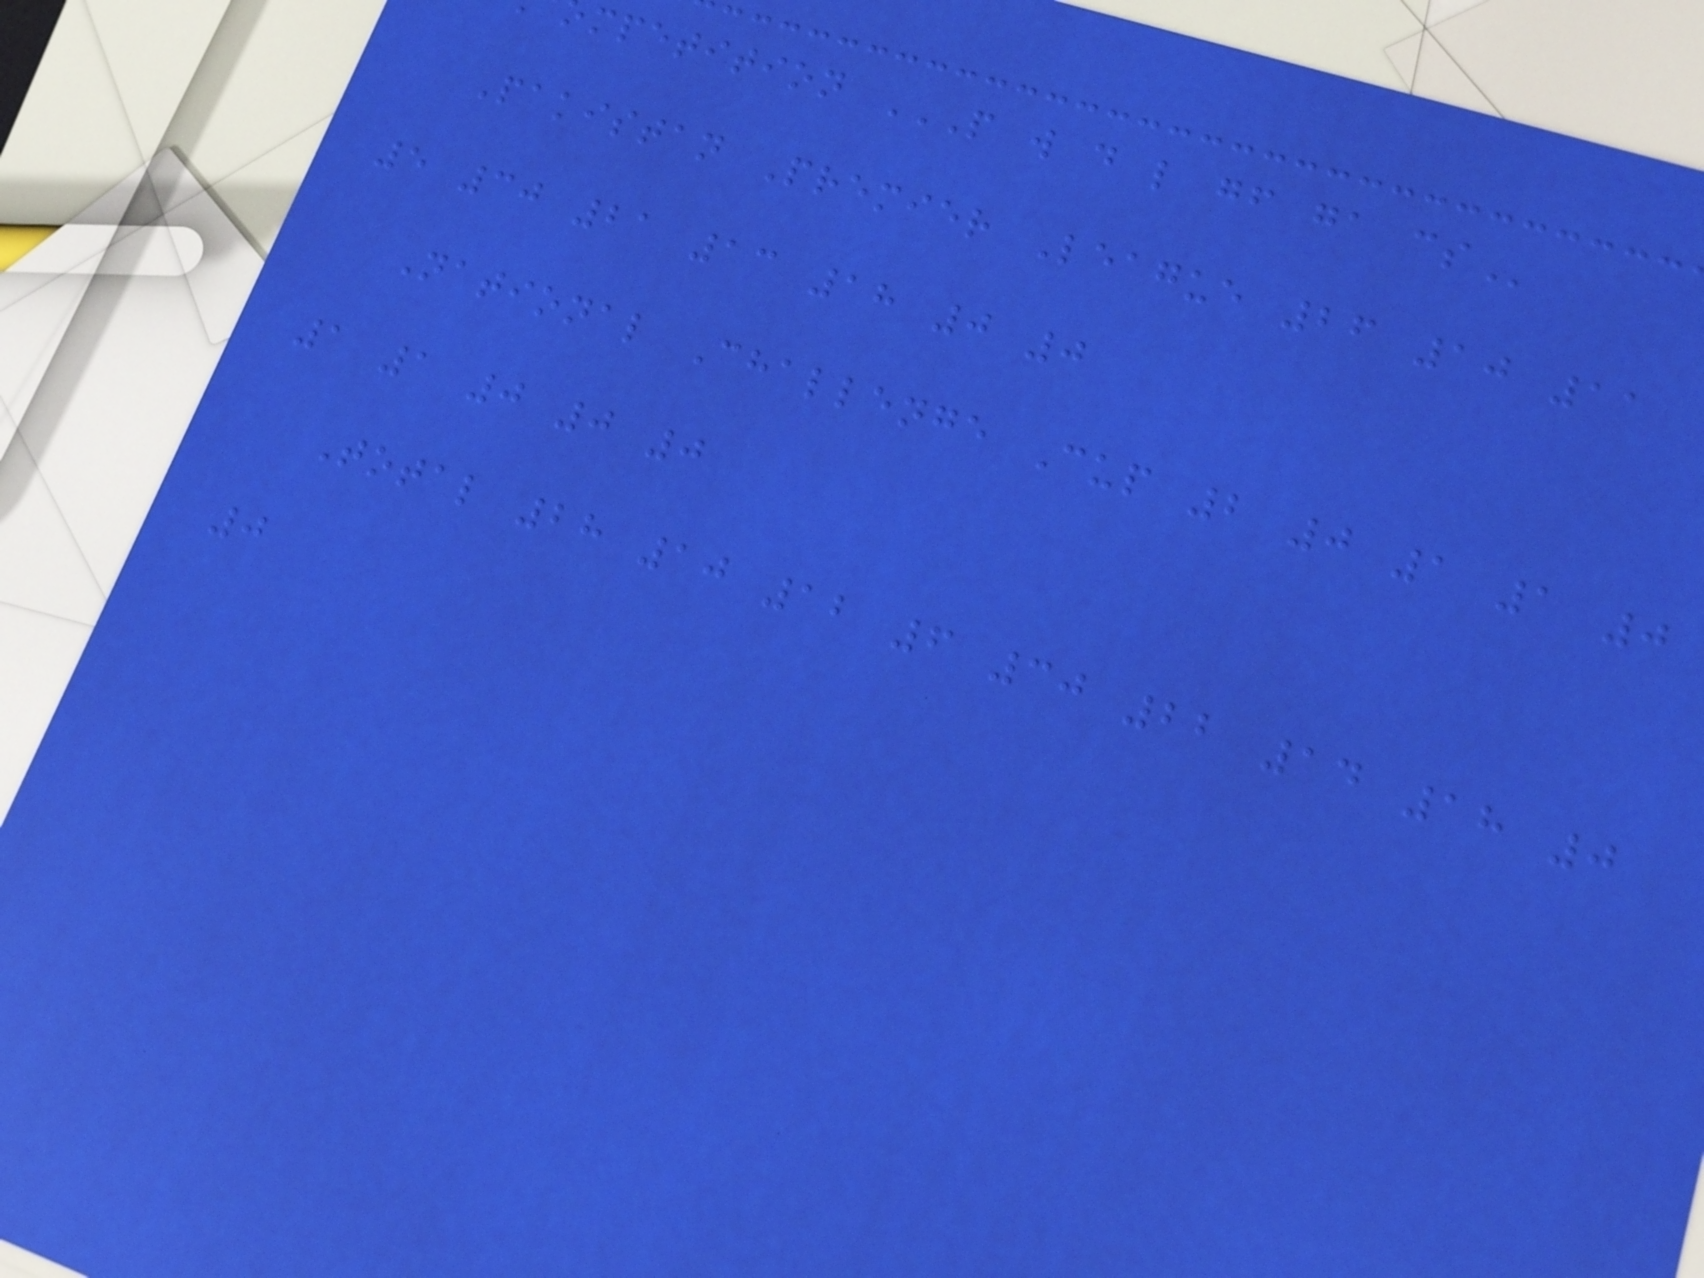mpetition P W D L GF GA CS
Pakistan Premier League 26 10 11
5 30 21 13 18 0 0
National Challenge Cup 2 0 1 1 0
1 1 0 0 0
Total 28 10 12 6 30 22 14 18 0
0
